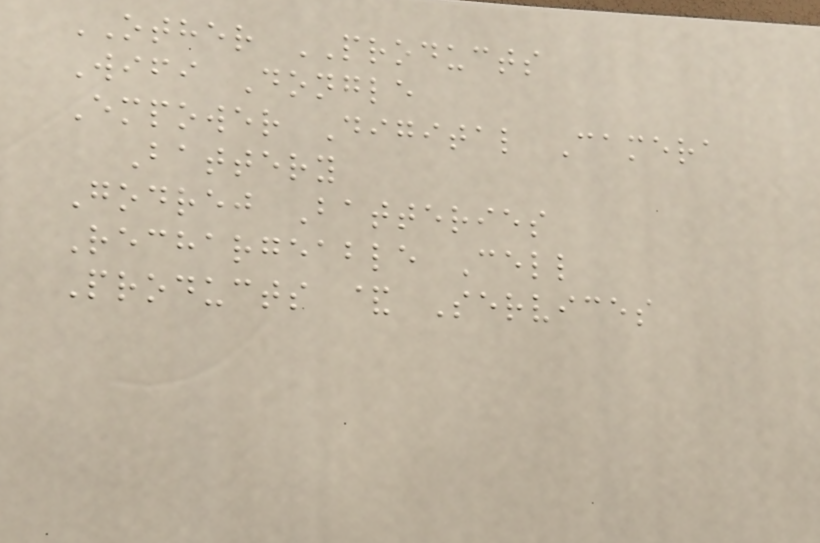OTHER PRODUCTS
Wifi Dongle
Empower Digital Camera
Battery
Godrej Batteries
Rechargeable Cell
Products & Services
